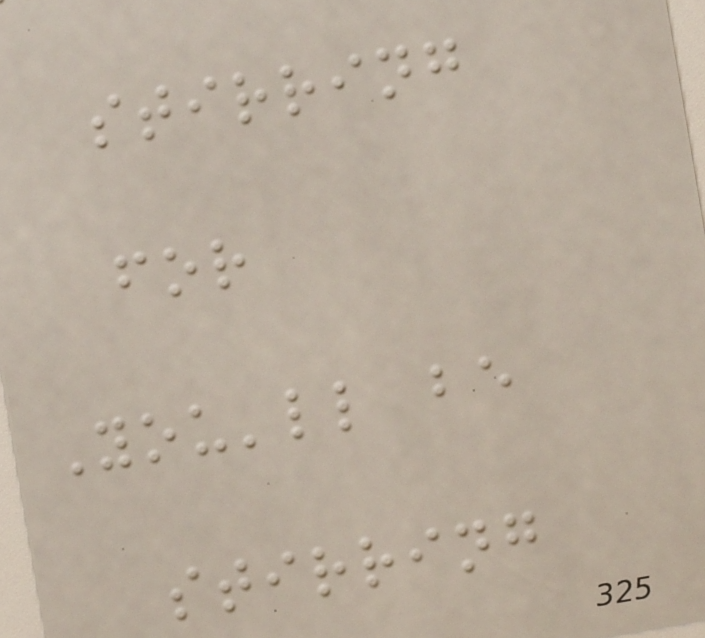stirring
for
You'll be
stirring
